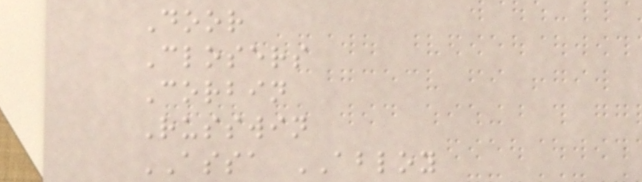Door
Closers
Corbin
Russwin
ASSA ABLOY
